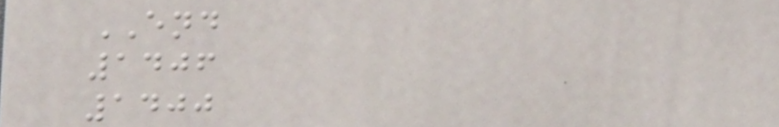END
1406
1400
